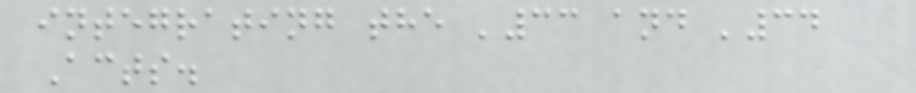integrating the '33 and '34
Acts.
